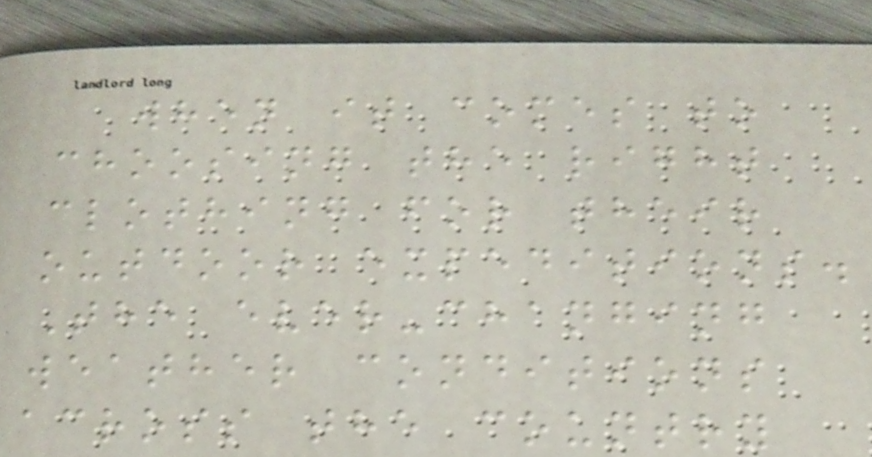when it comes to
choosing the right
clothing for their
outdoor expeditions.
The ever-changing
weather conditions
across the country
